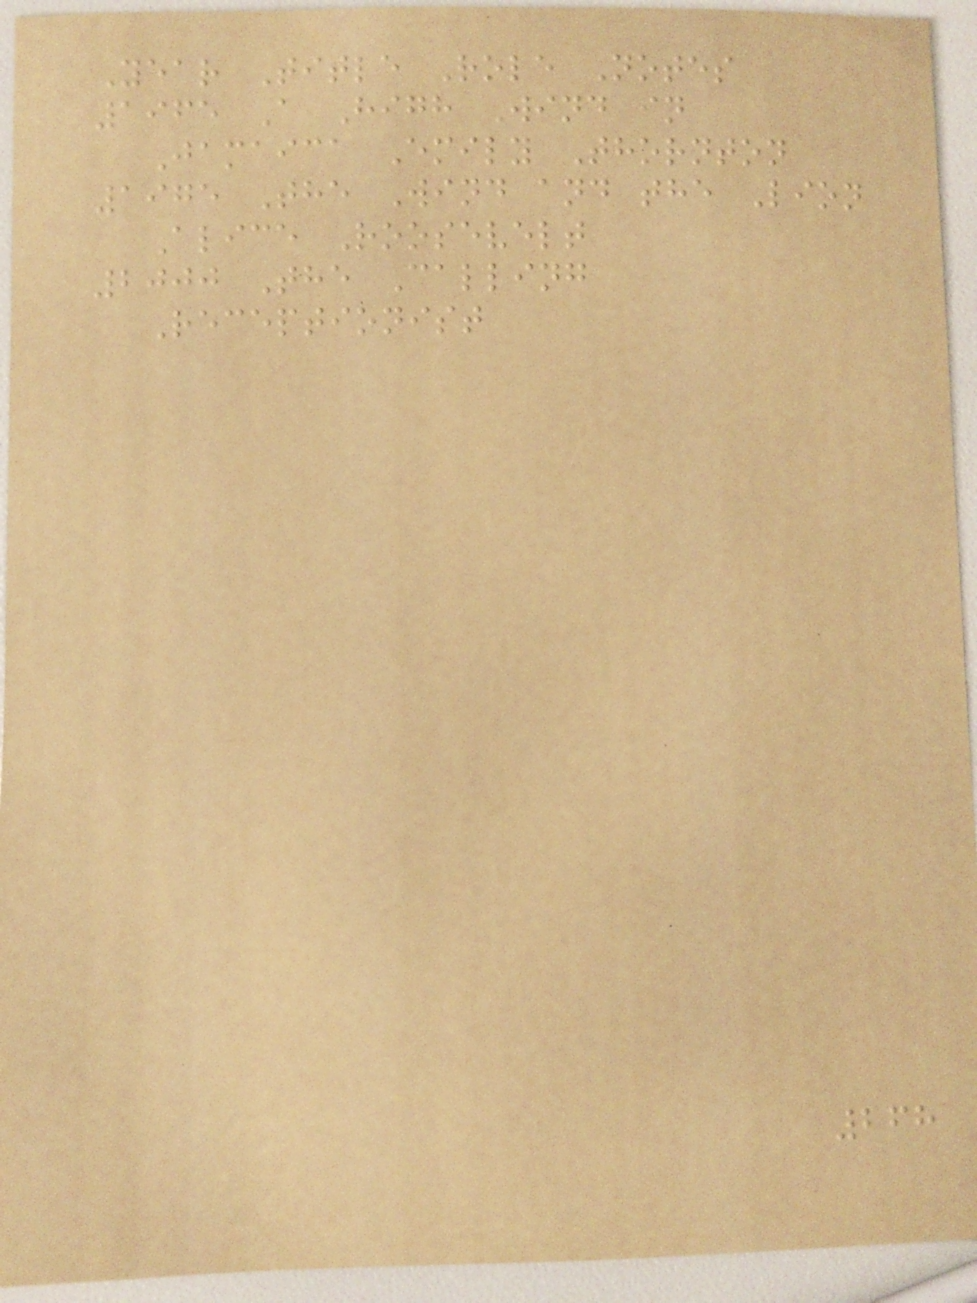Year Title Role Notes
1965 A High Wind in
Jamaica Emily Thornton
1975 The Wind and the Lion
Alice Roosevelt
2000 The Calling
Receptionist
268
